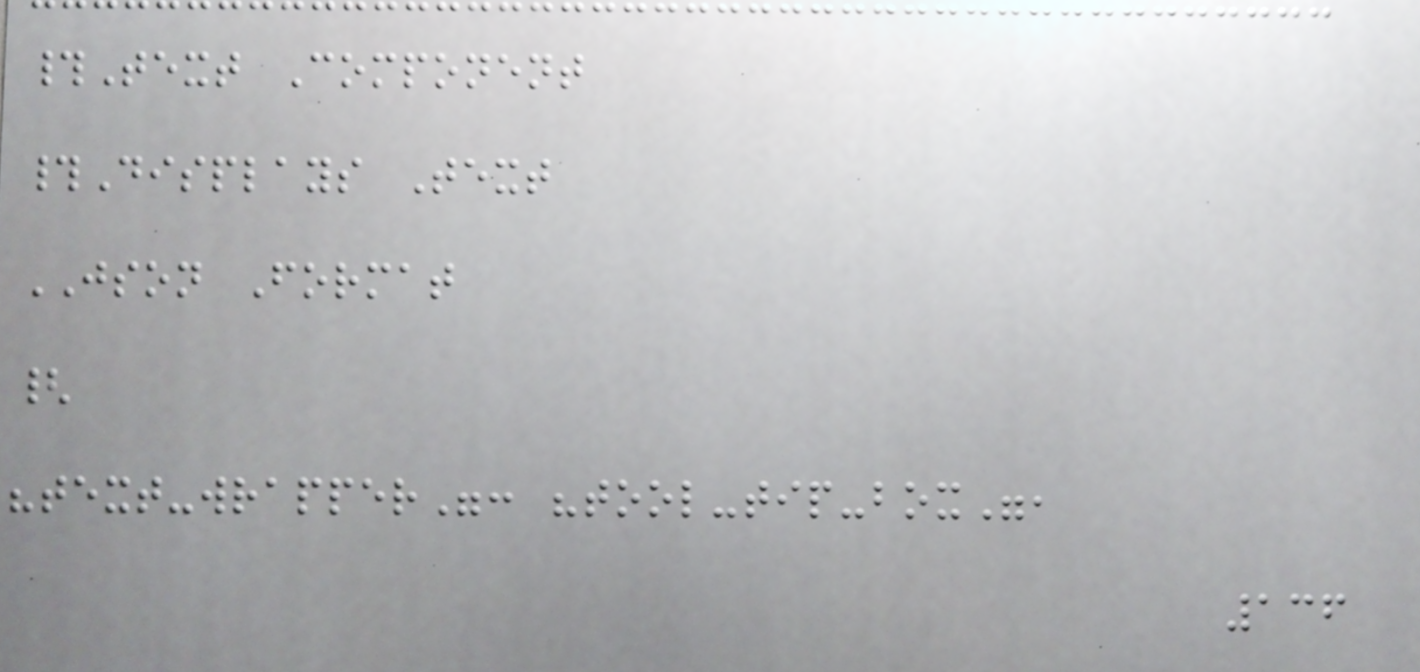#Text Component
#Displays Text
JSON Format
{
"text-wrapper": "tool-tip-box",
136
